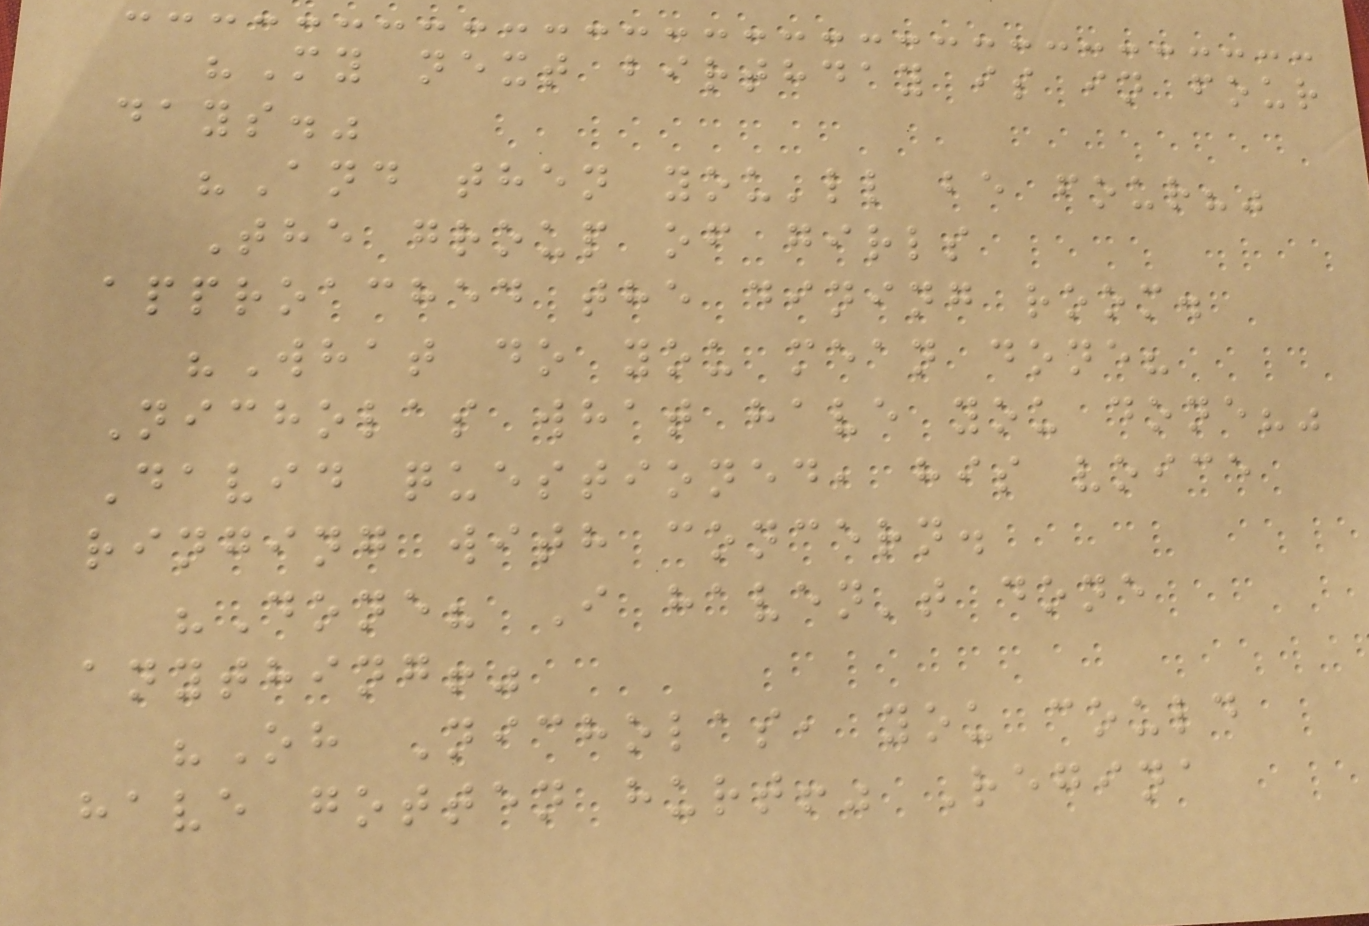"My next birthday is in four
days."
"And then you'll be four?"
The group of girls
approached the dining room.
"What do you mean done?
Nicholas what have you done?"
David questioned, his voice
ringing with concern.
"Done? I haven't done
anything!"
"Oh Nicholas, you could
have gotten hurt!" Regina
